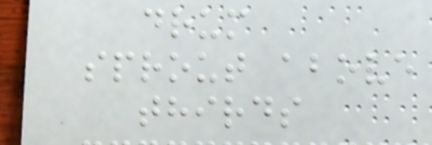drum
sprout above
thirds
